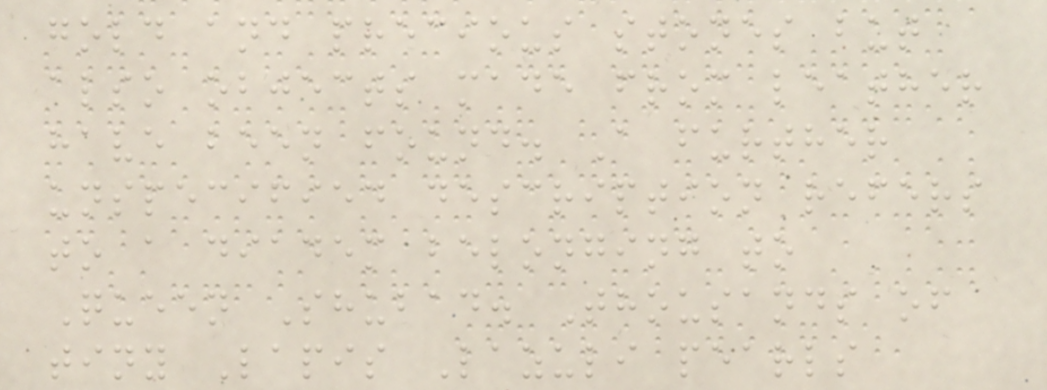gold and precious stones but
also objects made from leather
have been found. A further
unspecified description refers
to a diadem belonging to
Queen Shubad. Thousands of
tiny Lapis Lazuli pearls
